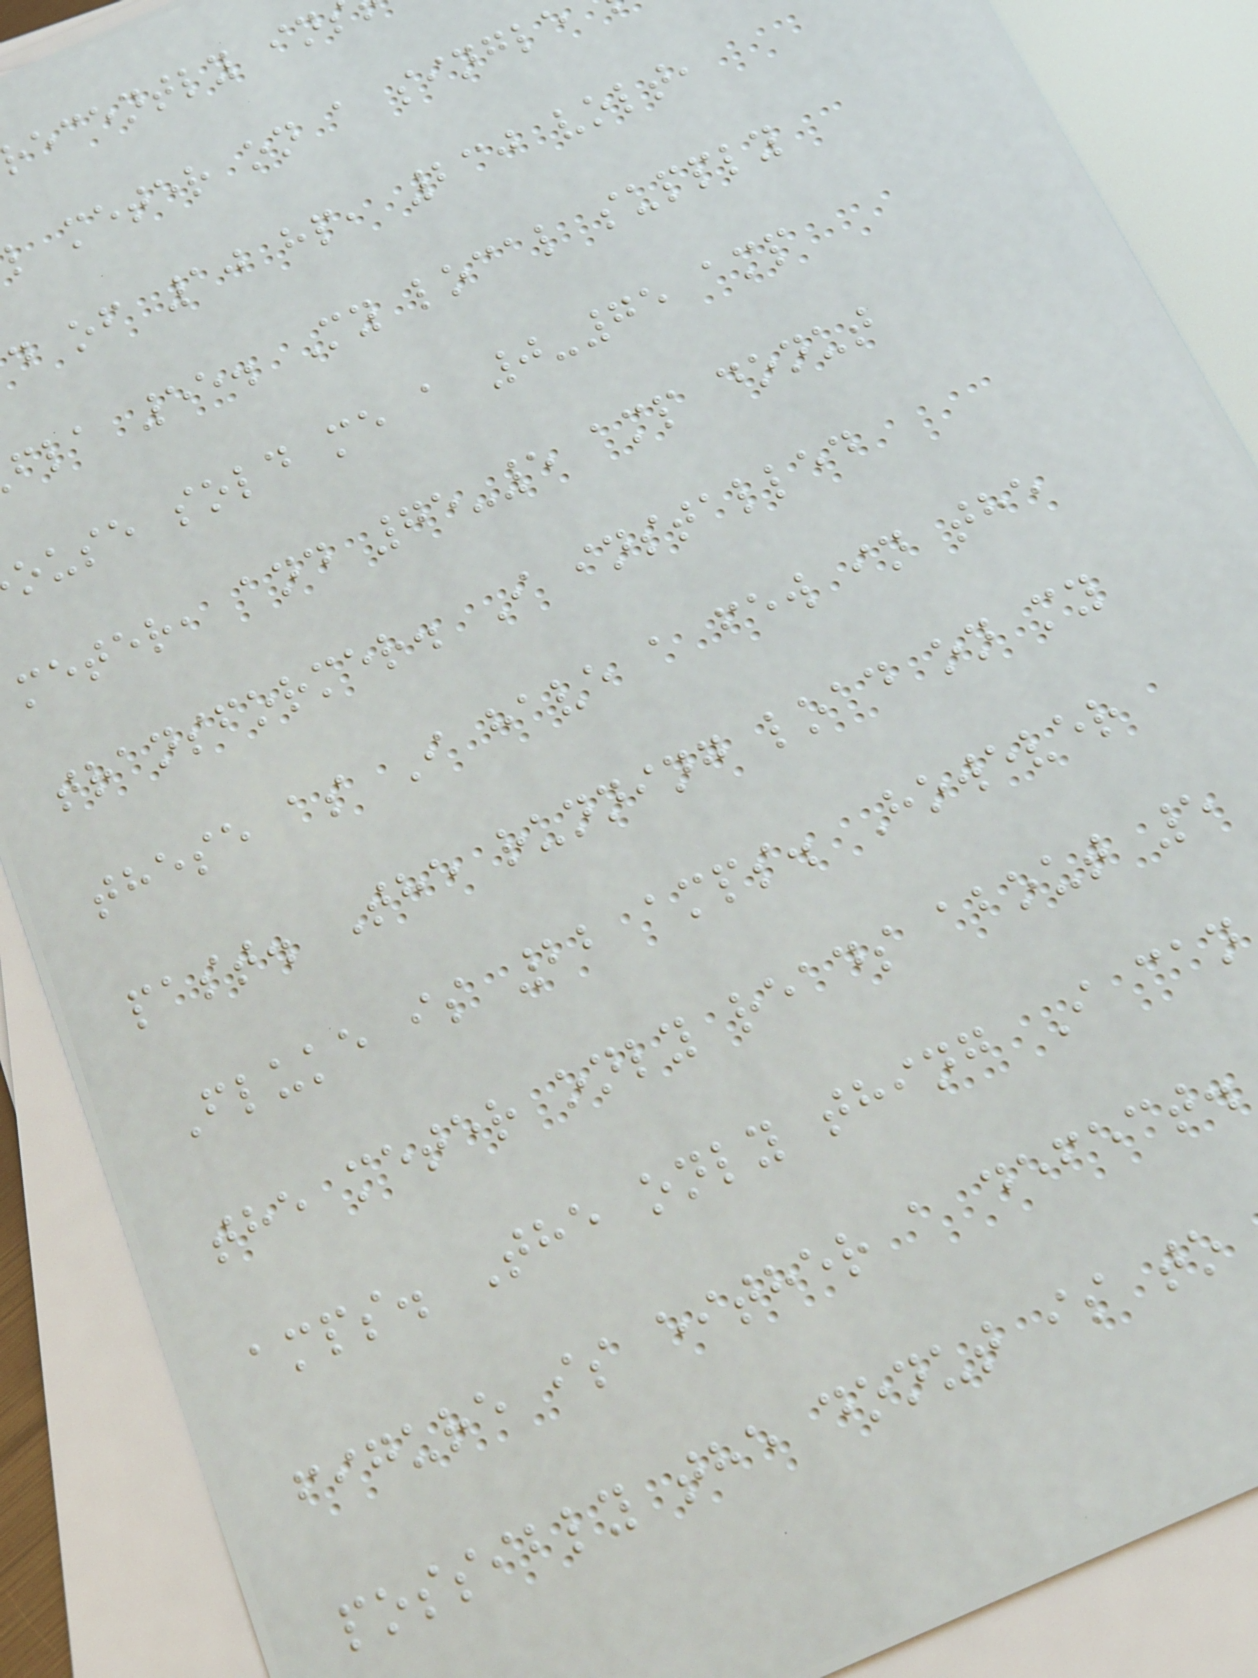ecently in
l meter on a single
d of 10 hp, 230 volt,
fla 55. My local supply
ouse sold me a 0-75 amp
meter, and 75-5 amp donut
transformer. I installed
these as I have a few in the
past. The running load on my
Fluke is 22 amps. However
the meter only reads about 5
amps. The only thing I can
figure is either a defect.
possibly the donut is to
